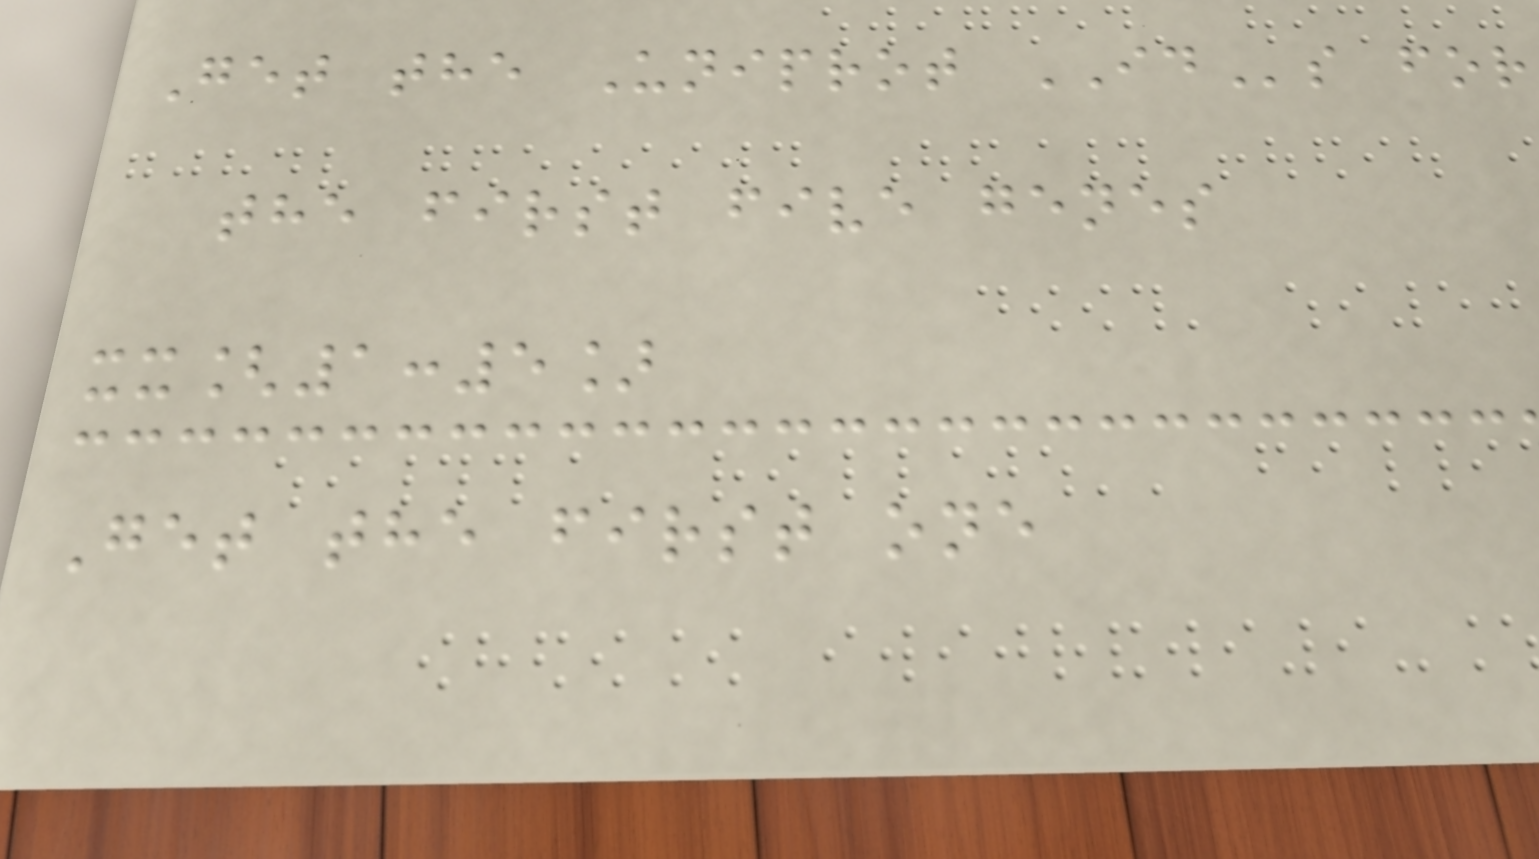Get the Uniprot IDs for
the first five genes
xx[1:5]
Get the first one
